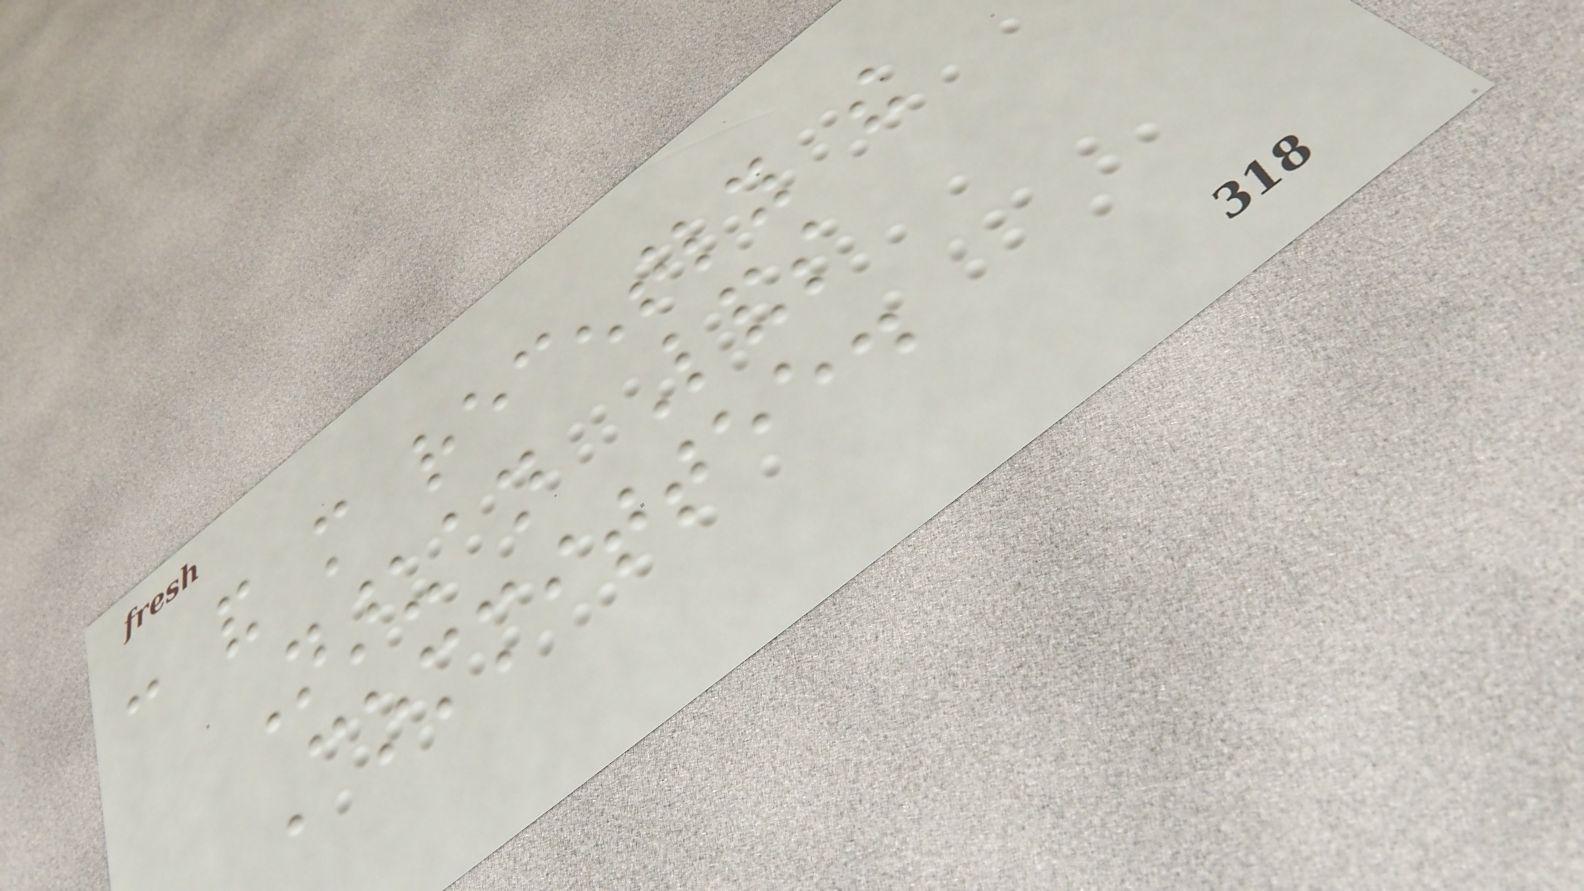: and more recently the
Naruan Lands
Committee.
